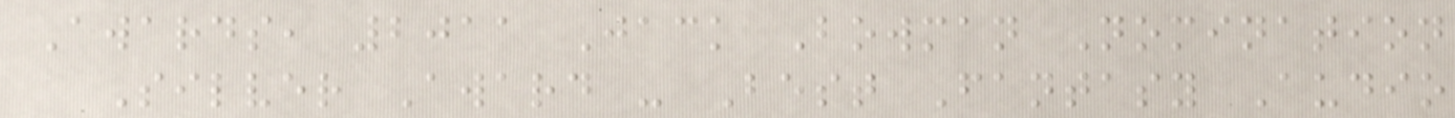Awards, 2011 Jack Bowman Nomination
Silver Award - Best Fantasy Audio
